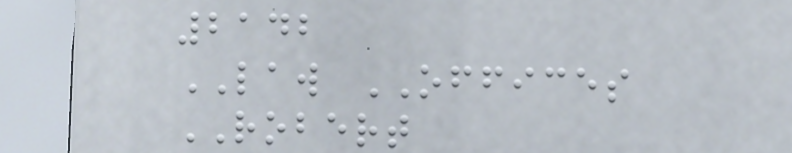2142
LAW OFFICES
ROBERT
